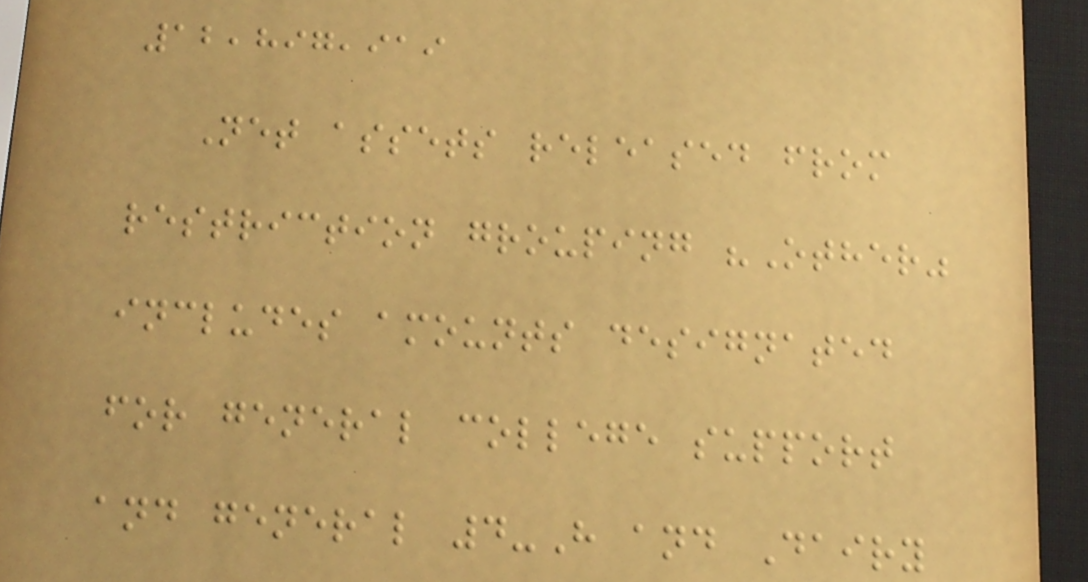12,897,919
Net assets released from
restriction grouping "Other"
includes amounts designated
for general college support
and general 4-H and Dairy
